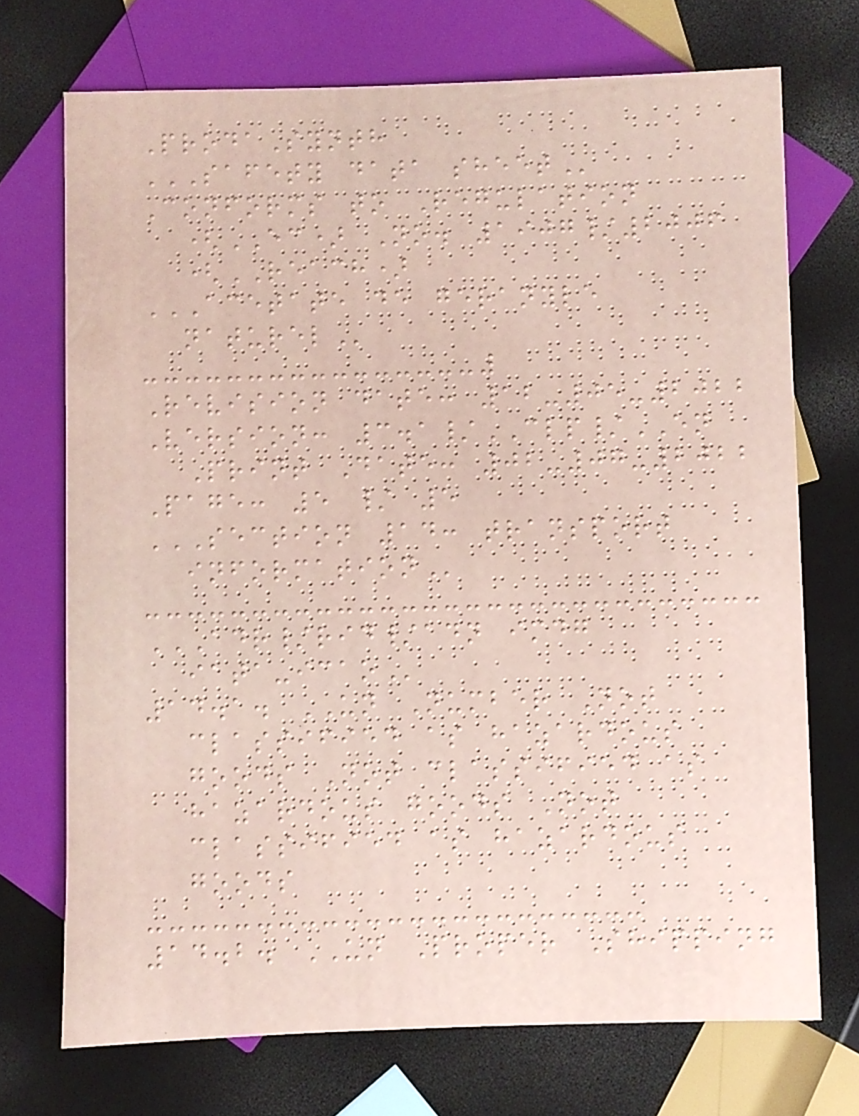ProdaSynth
SAFETY DATA SHEET
Conforms to Regulation
(EC) No. 1907/2006
(REACH)
ACETATE DE GERANYLE
NATUREL
Revision date: 12-05-2022
Version: 3.1/CLP/EN
Print Date: 02-07-2022
Page: 5 / 5
SECTION 14: TRANSPORT
INFORMATION
ADR/RID/ADN IMDG
IATA-ICAO
14.1. UN Number Not
classified as hazardous
goods Not classified as
hazardous goods Not
classified as hazardous
goods
14.2. UN Proper Shipping
